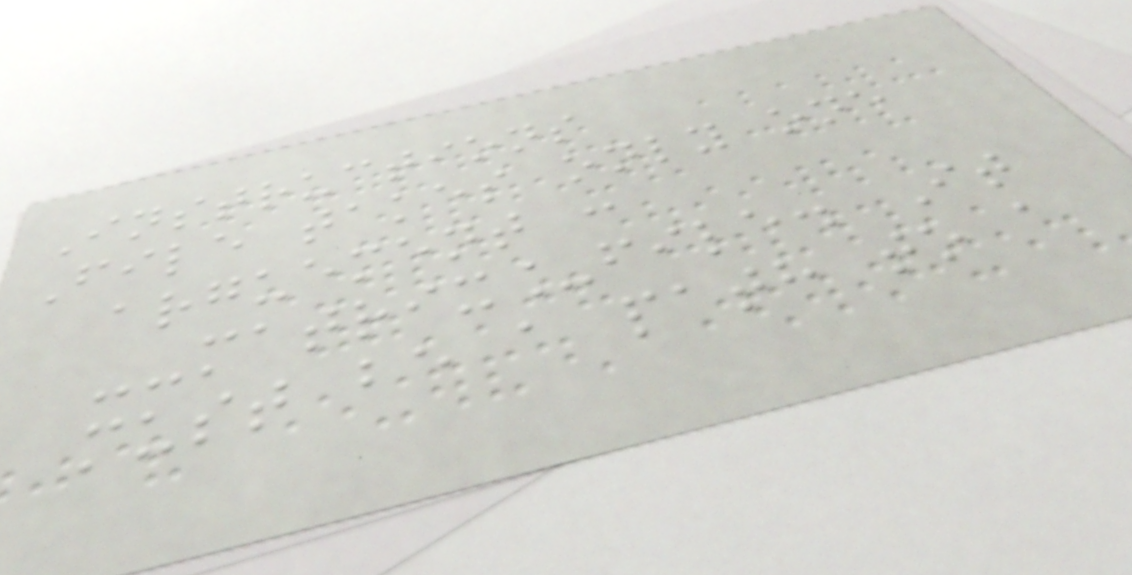Instructions
File takes only one
arguement :
--matrix_file. It
must be a path to a
